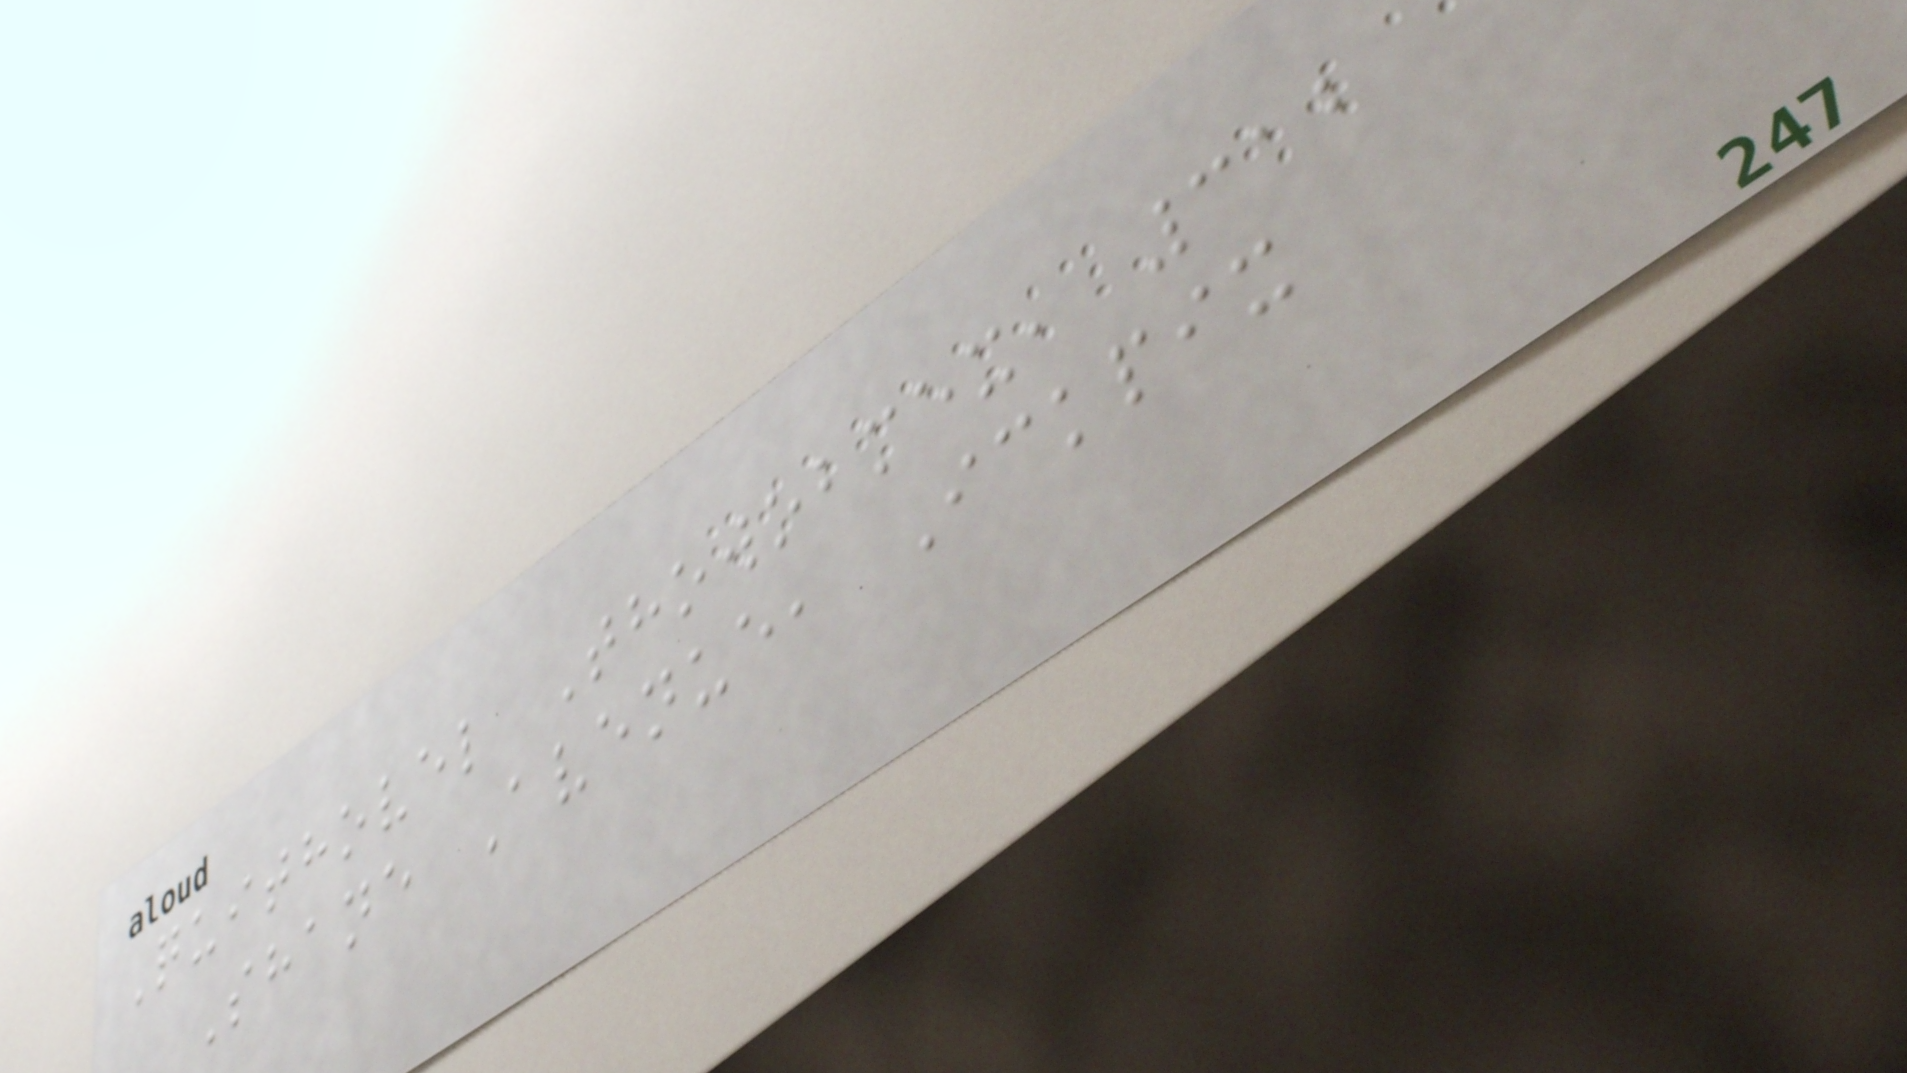Quithovel Thowobmex, 312
Shane Avenue, Ickpix
